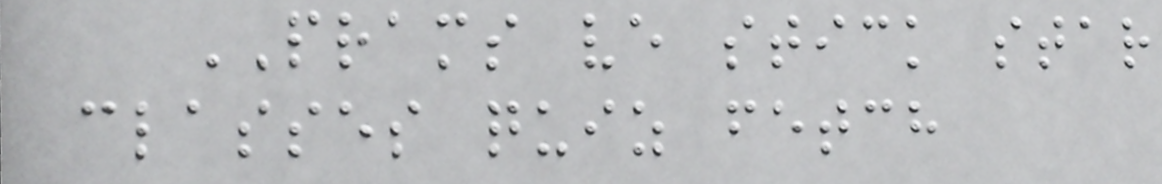PRAMS ve stick star
classes quiz fetch
